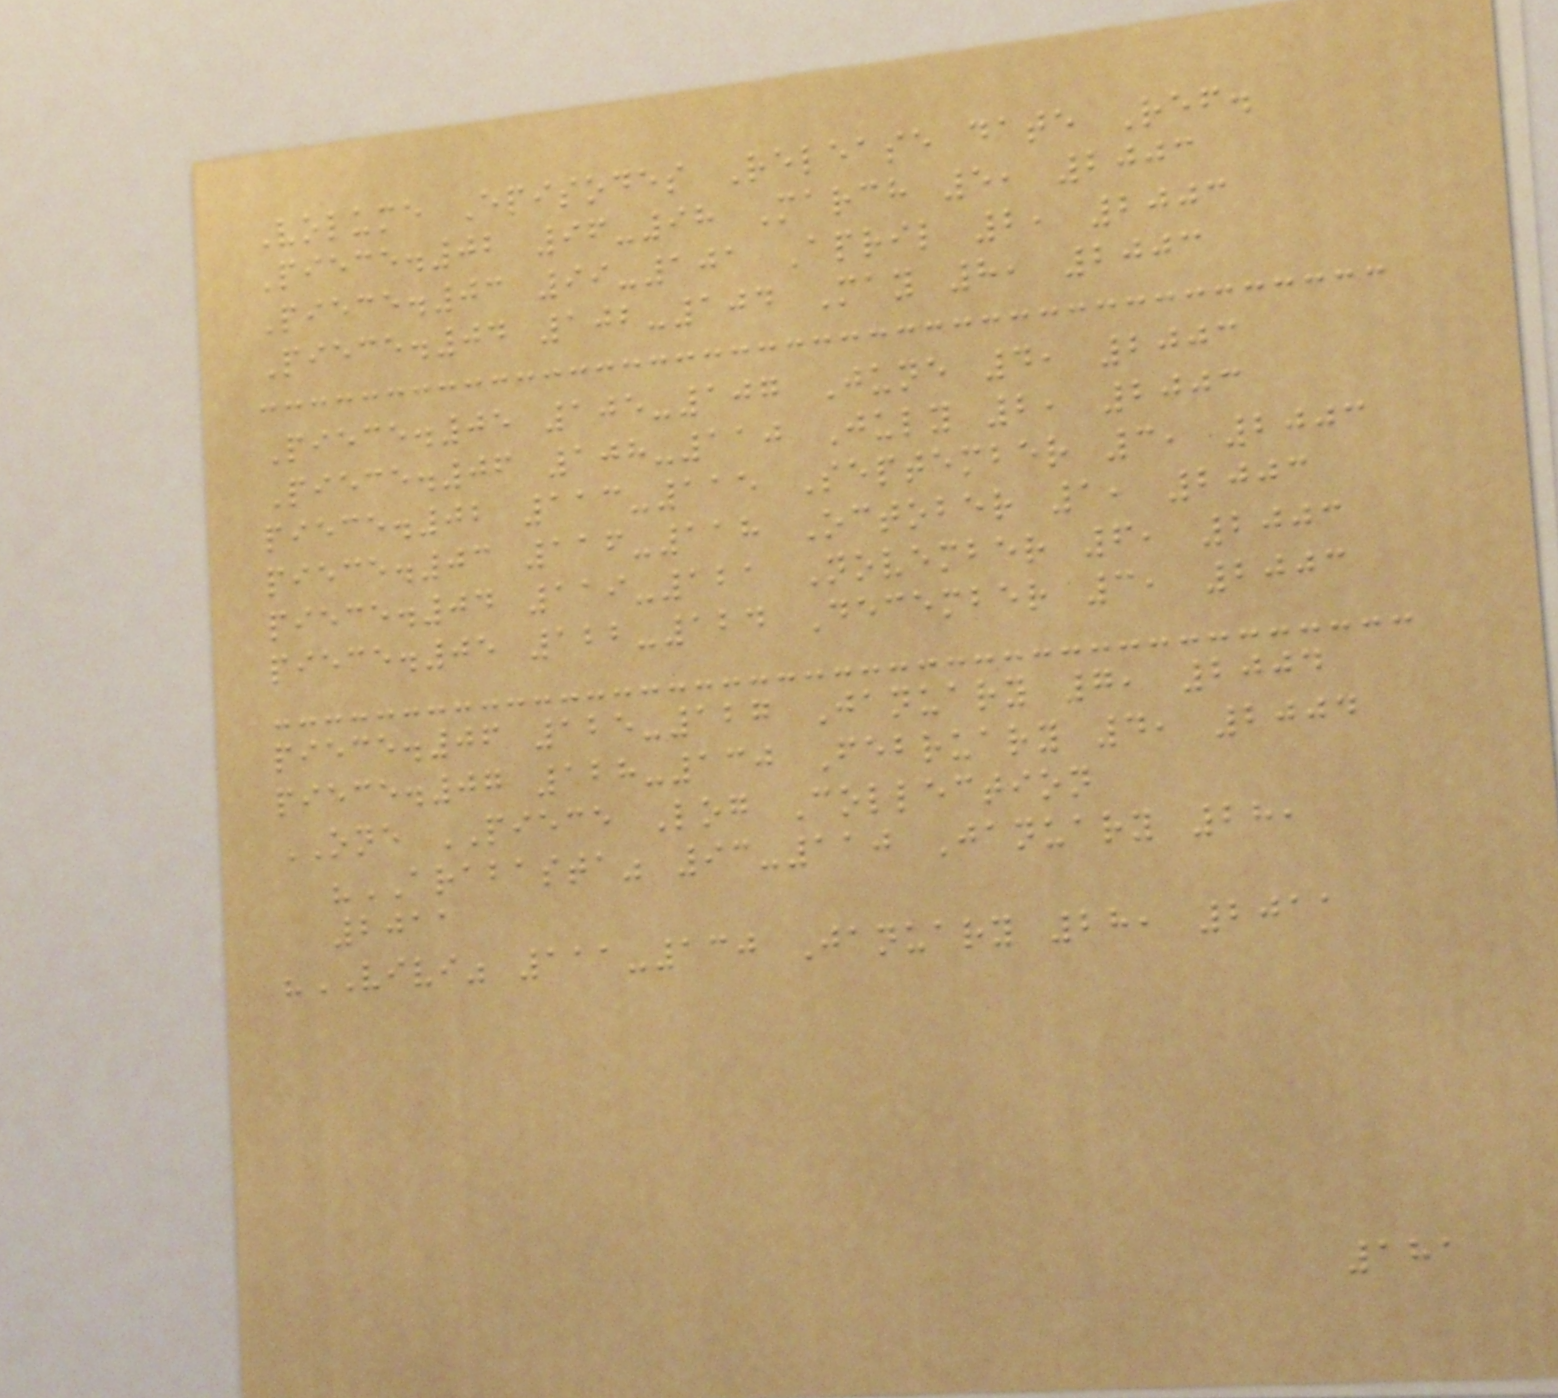Volume Episodes Release date Ref.
Piece.02 96-98 March 5, 2003
Piece.03 99-101 April 2, 2003
Piece.04 102-104 May 8, 2003
Piece.05 105-107 June 4, 2003
Piece.06 108-110 July 2, 2003
piece.02 113-115 September 3, 2003
piece.03 116-118 October 1, 2003
piece.04 119-121 November 6, 2003
piece.05 122-124 December 3, 2003
piece.06 125-127 January 7, 2004
piece.07 128-130 February 4, 2004
ONE PIECE Log Collection
"ARABASTA" 93-110 January 28,
2011
"VIVI" 111-130 January 28, 2011
181
